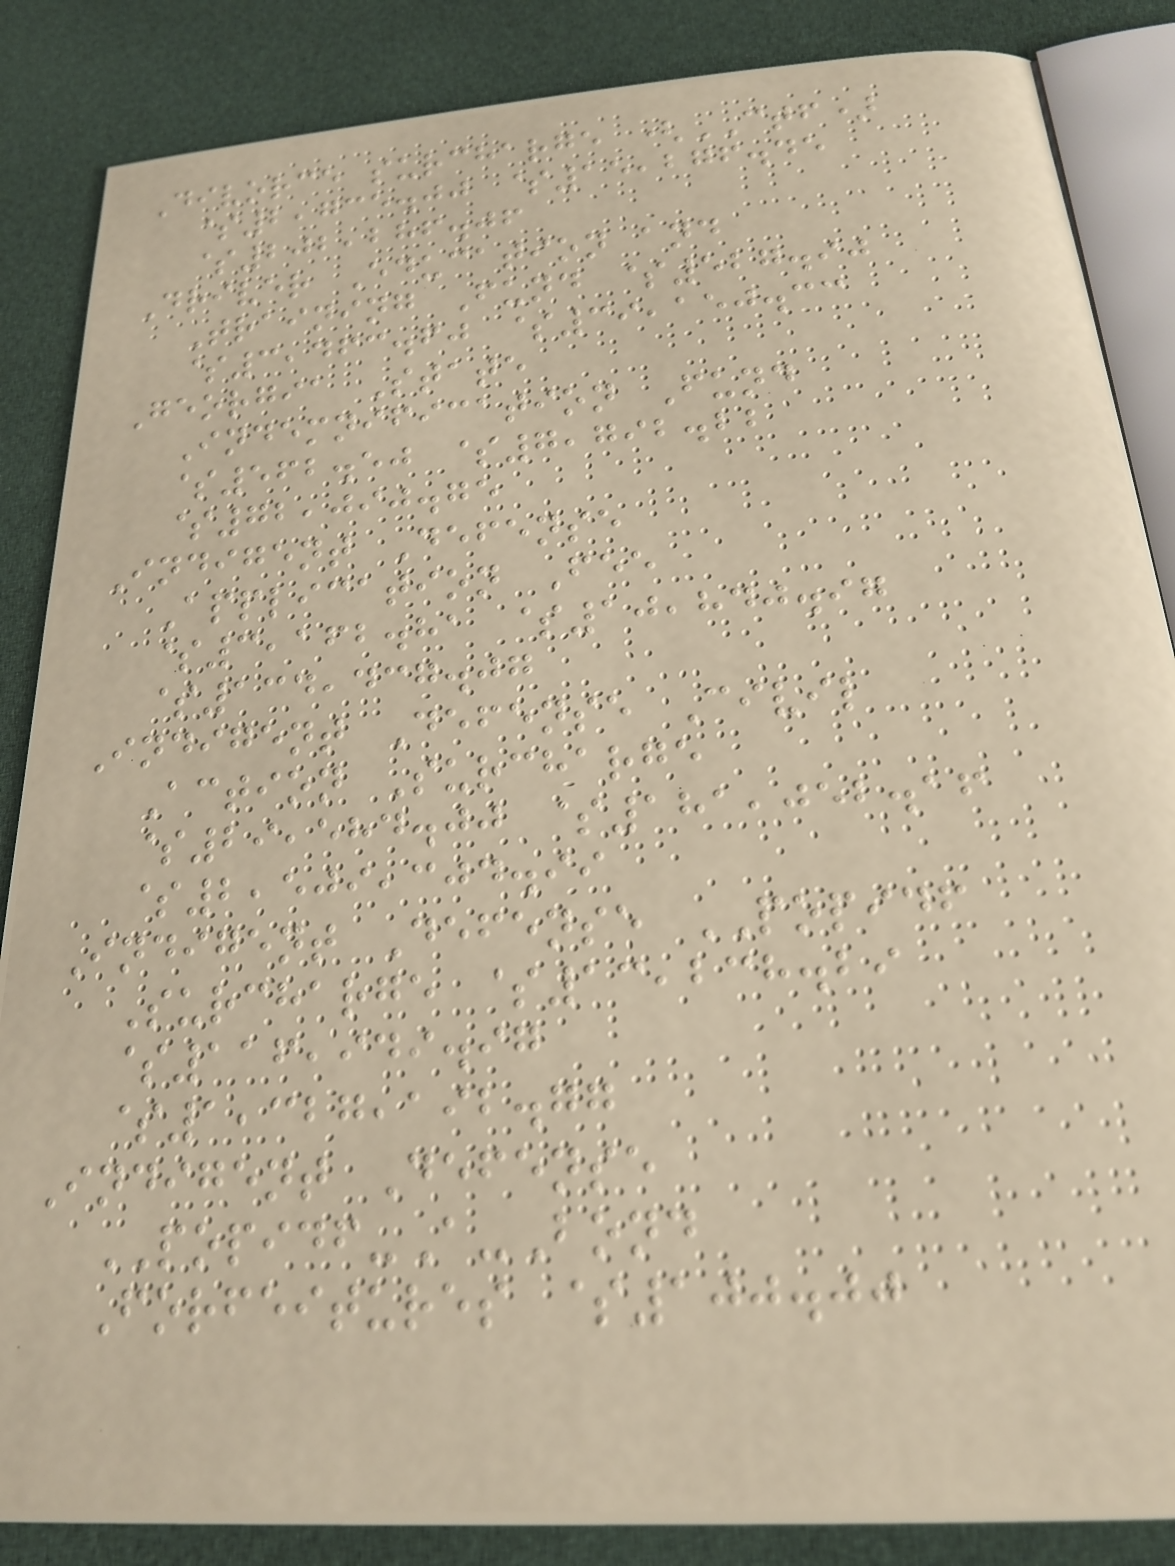Divorce surcharge (CTF)
$2,735.00 $15,276.45
$202,286.06
Driver Education and
Training Fund $527.90
$3,463.60 $39,150.33
Georgia State
Indemnification Fund
$562.50 $7,792.22
$72,090.75
Indigent Defense
Application Fee
$3,162.81 $10,840.97
$134,437.07
Indigent Defense Civil
Action Surcharge
$29,584.00 $181,052.16
$2,509,304.99
Indigent Defense POPIDF
Surcharge $13,238.29
$116,949.97
$1,327,192.77
Indigent Defense
POPIDF-A-Bond
Forfeitures $100.00
